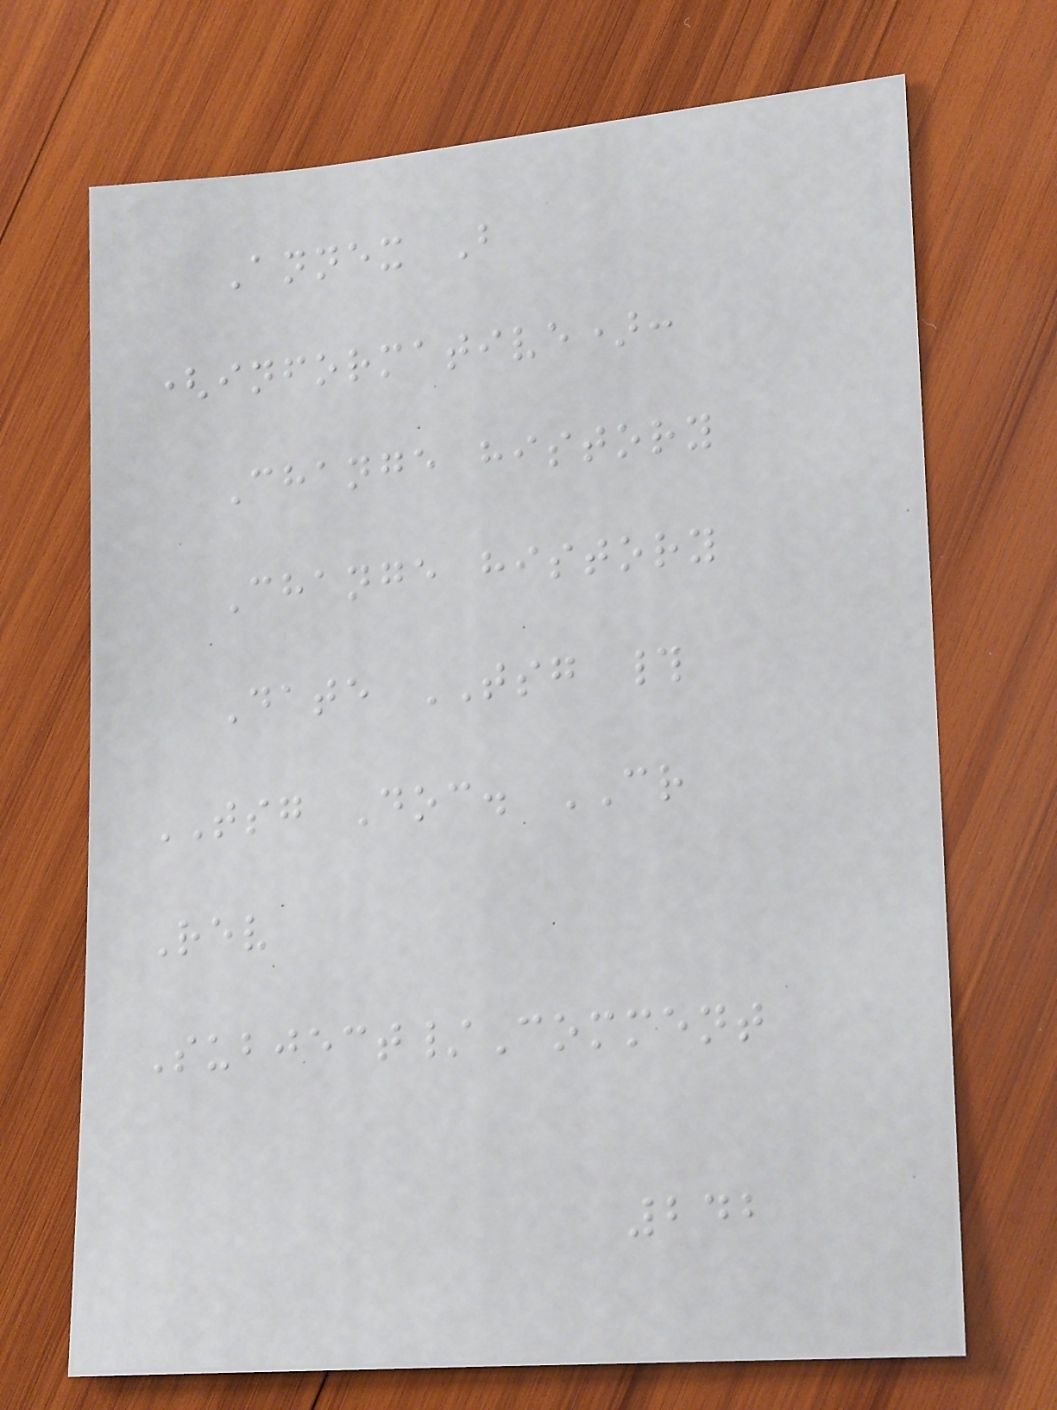Annex B
(informative):
Change history
Change history
Date TSG #
TSG Doc. CR
Rev
Subject/Comment
242
